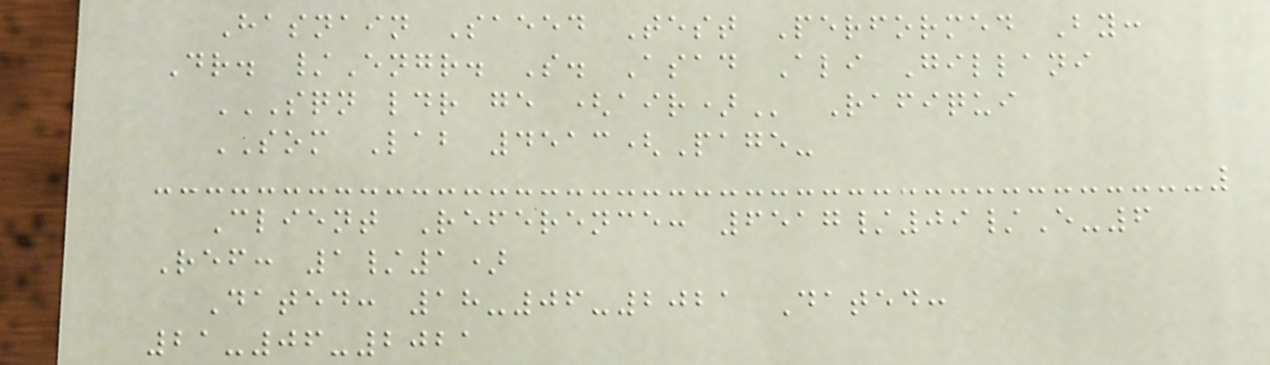Hasnain Saeed Test Performed By:
Dr. /Engr. S. Asad Ali Gillani
SQN LDR GE (AIR) Rafiqui
SOM Lab 4513(Page-
Client Reference: 6517/09/E-6
Ref: 1/1)
Dated: 18-06-2021 Dated:
21-06-2021
